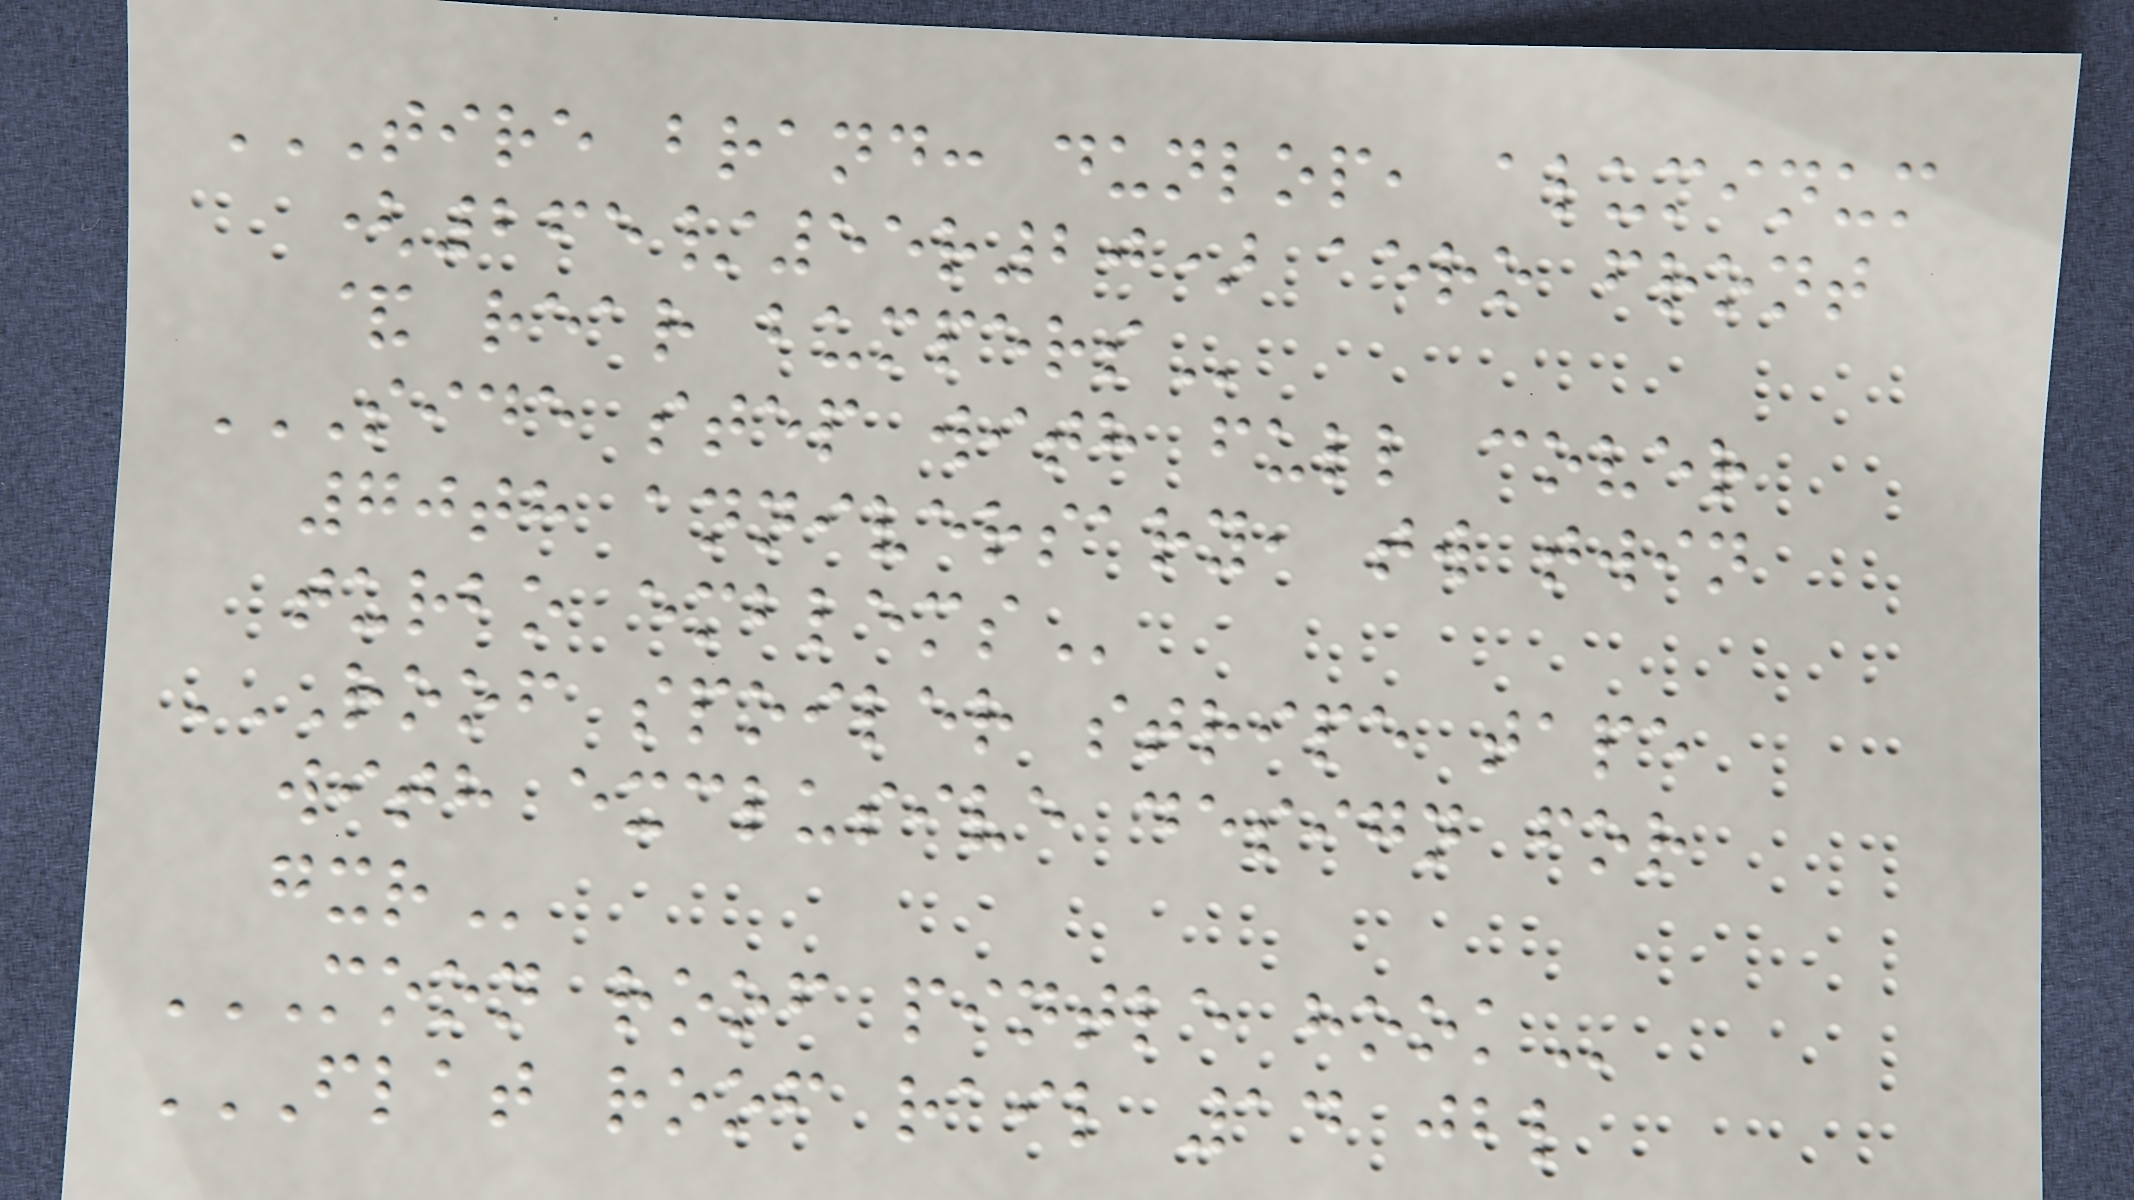TIRE BRAND: DUNLOP, ALUMINUM
(265/55R20) AERO FRONT
& REAR BUMPERS
SIDE STEP WITH FULL COVER
70TH ANNIVERSARY, TW TWIN
TURBO EMBLEMS
ROOF SPOILER STRIPE TAPE
WITH EXCLUSIVE DESIGN FOR
GXR
MOON ROOF PINTLE HOOK
FLAT ROOF RAIL 14 JBL
